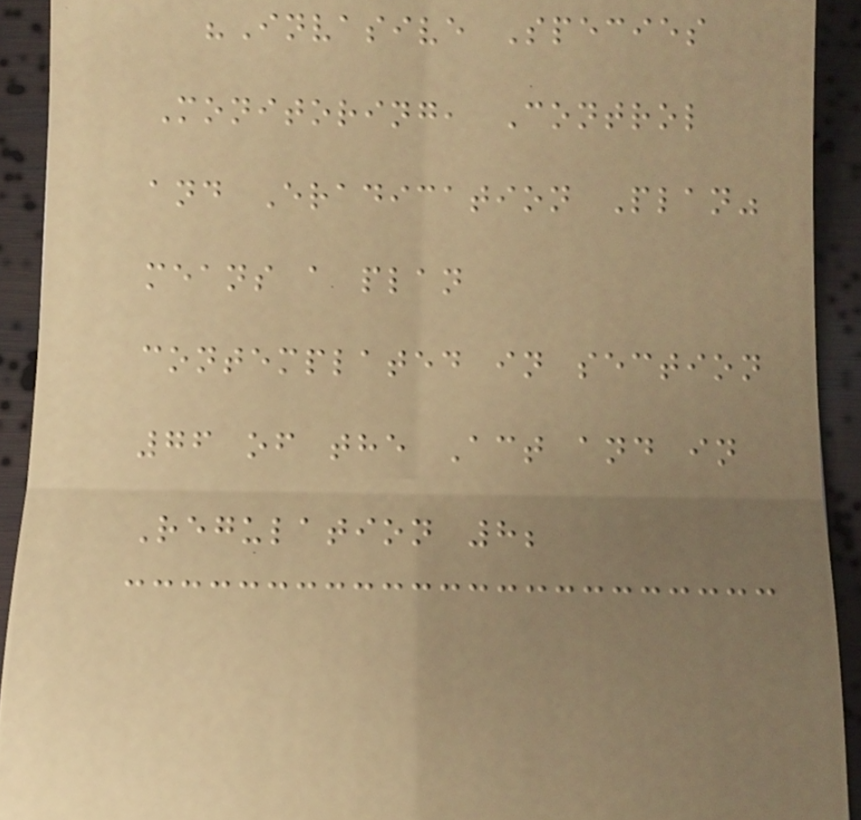"Invasive Species
Monitoring, Control
and Eradication Plan"
means a plan
contemplated in section
76 of the Act and in
Regulation 8;
